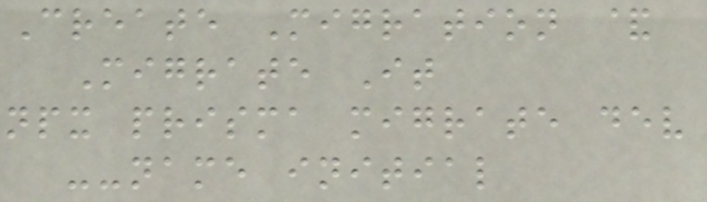Create Migration &
Migrate It
npx prisma migrate dev
--name initial
